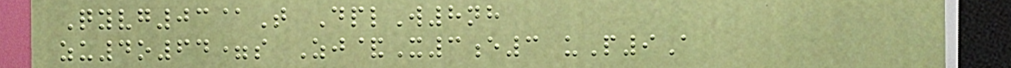Qyvg03@T DplW8nh
zu4o64=s Zj&X3e3 uP9A
